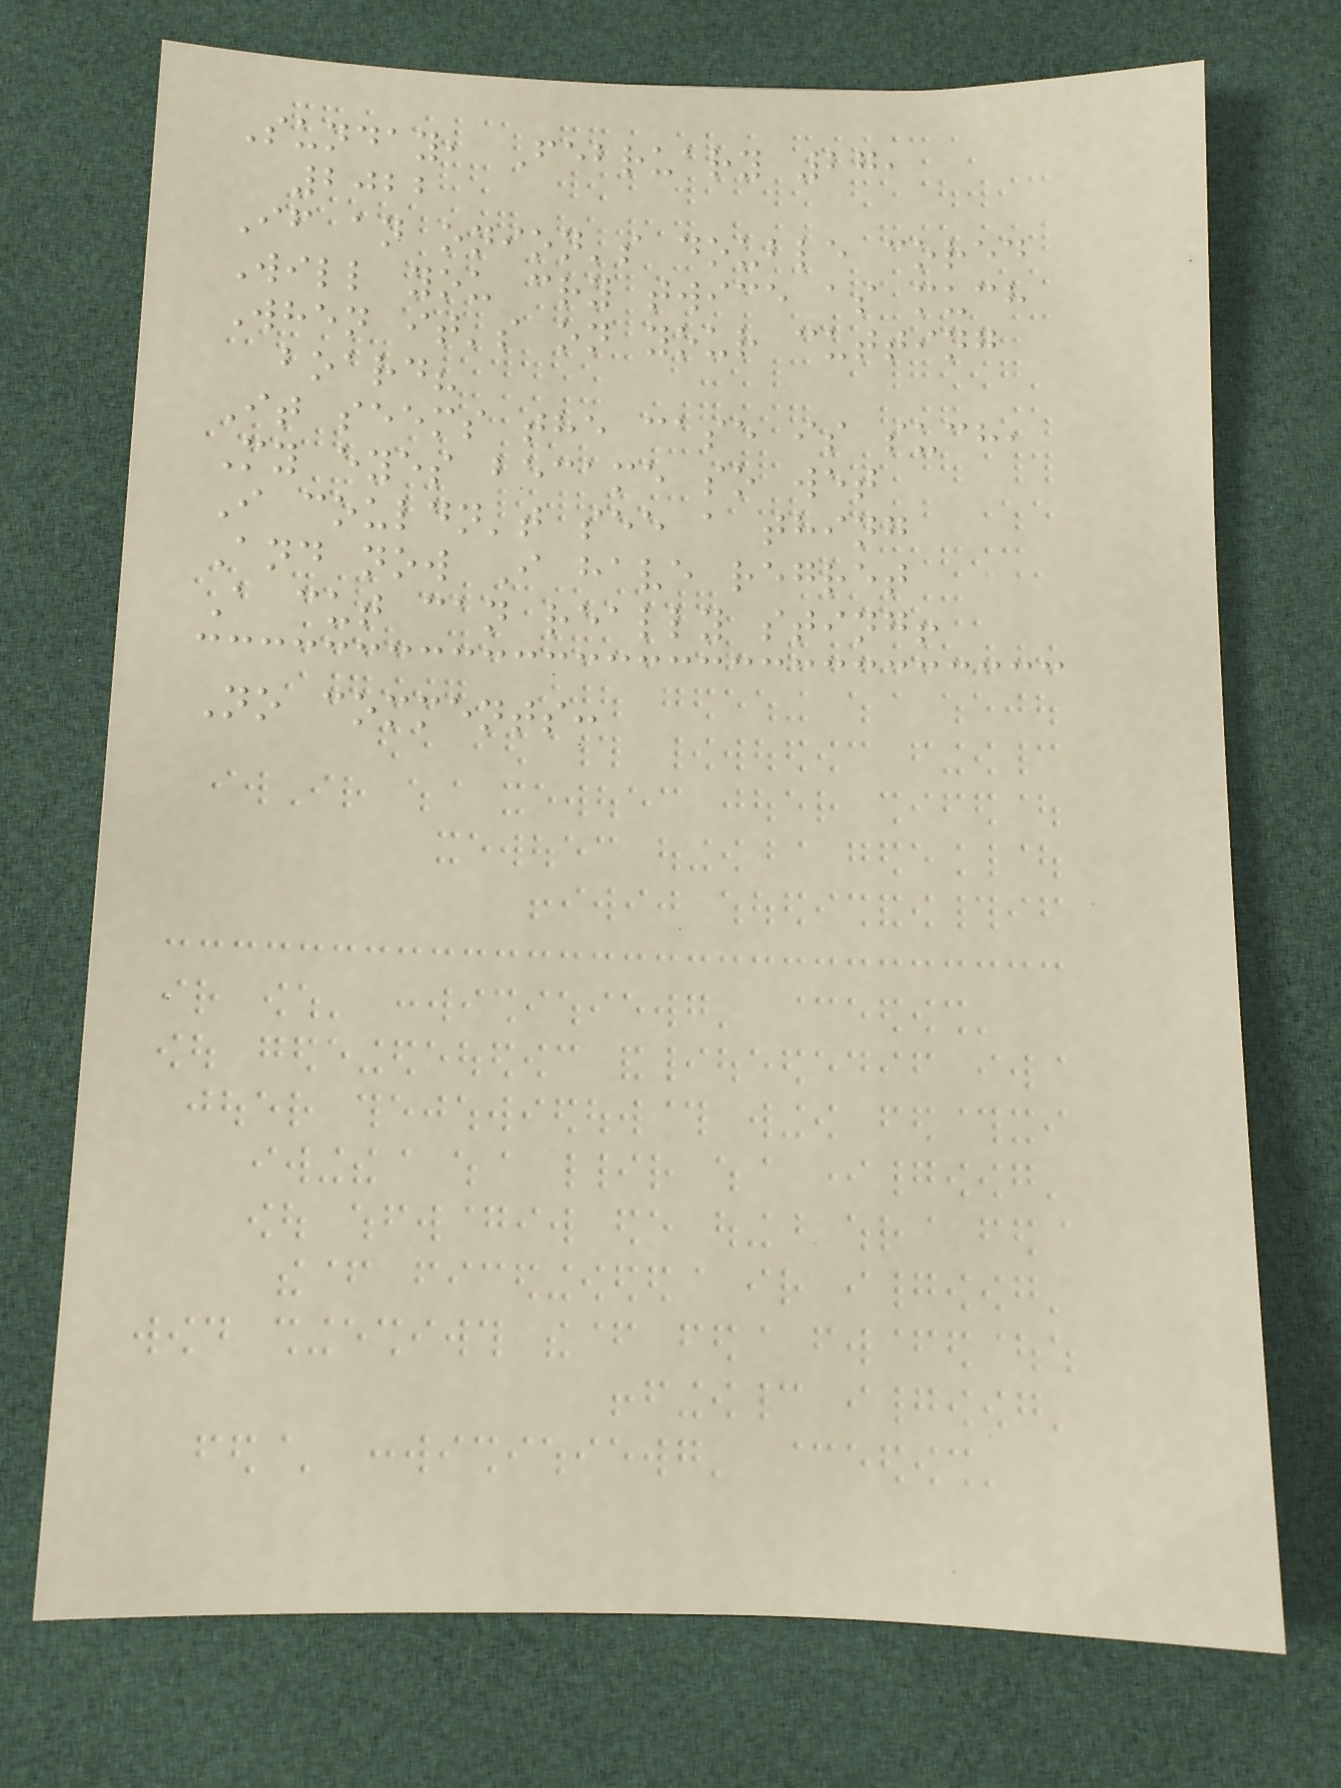Sunday, February 27,
2022
If an onion's double cored
Will you cry twice as much
When it's on your cutting
board?
It seems the case is such,
My eyes became so wet
I couldn't see a thing
And now I have regret
A cut can really sting!
No comments:
